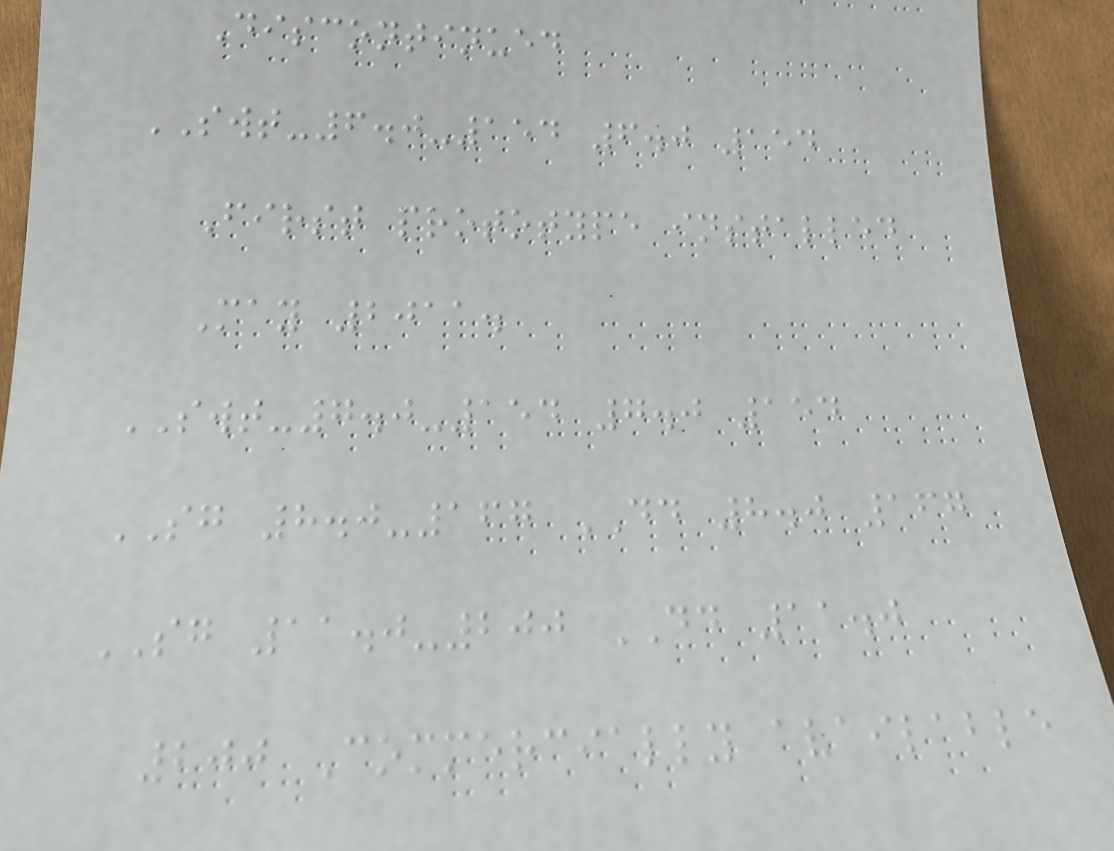Discontinued
SWT-6.0-154 6.0 154
First prototype installed
May 2011.
SWT-7.0-154 7.0 154
SG 8.0-167 DD 8.0 167
SG 11.0-200 DD 11.0
200 Commercially available
